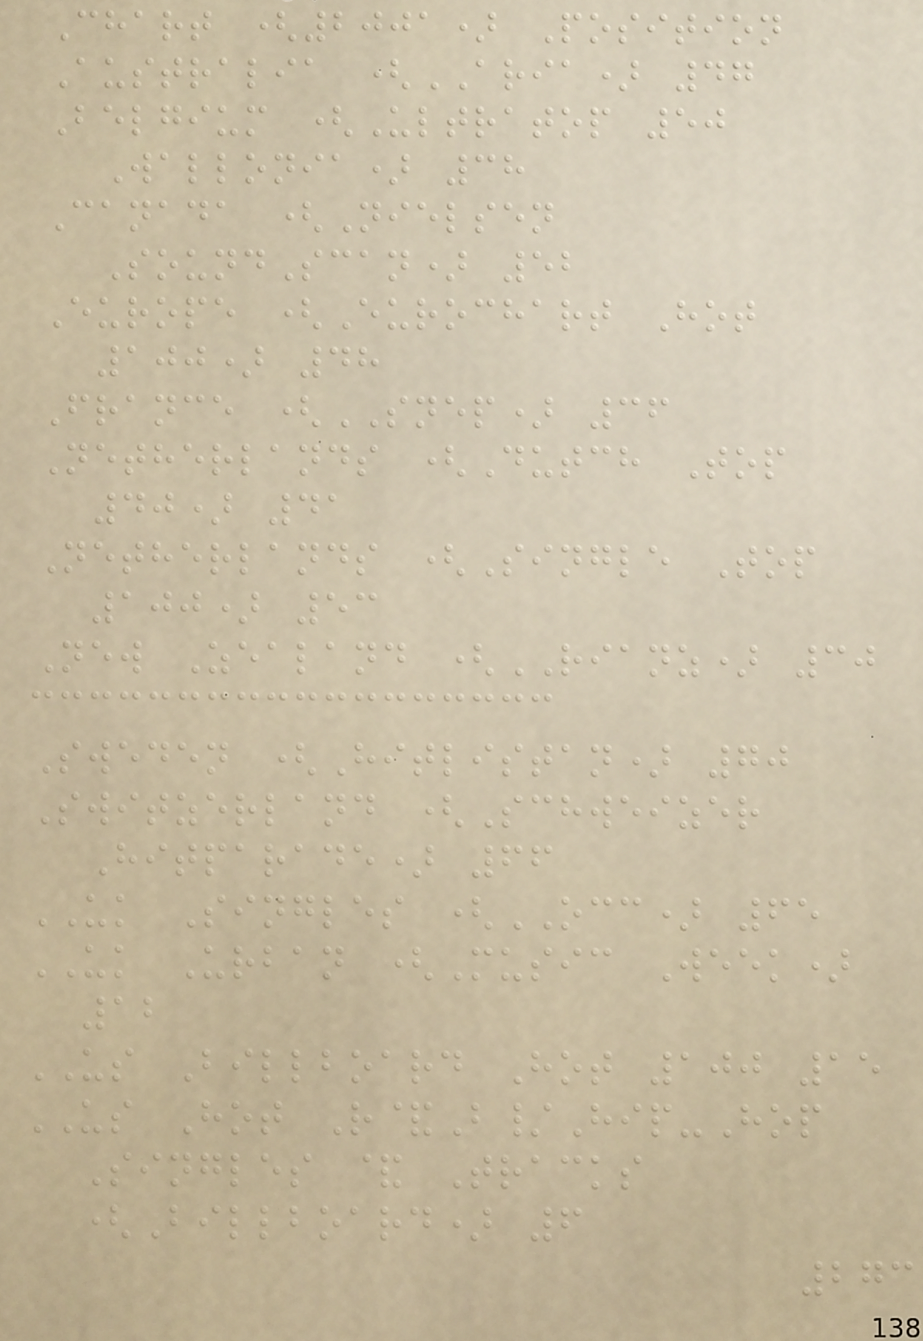Chart (2001) Position
Australia (ARIA) 47
Belgium (Ultratop 50
Wallonia) 38
Canada (Nielsen
SoundScan) 52
Europe (Eurochart Hot
100) 48
France (SNEP) 36
Netherlands (Dutch Top
40) 41
Netherlands (Single Top
100) 53
New Zealand (RIANZ) 30
Sweden (Hitlistan) 70
Switzerland (Schweizer
Hitparade) 66
UK Singles (OCC) 65
UK Urban (Music Week)
12
US Billboard Hot 100 15
US Hot R&B/Hip-Hop
Singles & Tracks
(Billboard) 6
273
